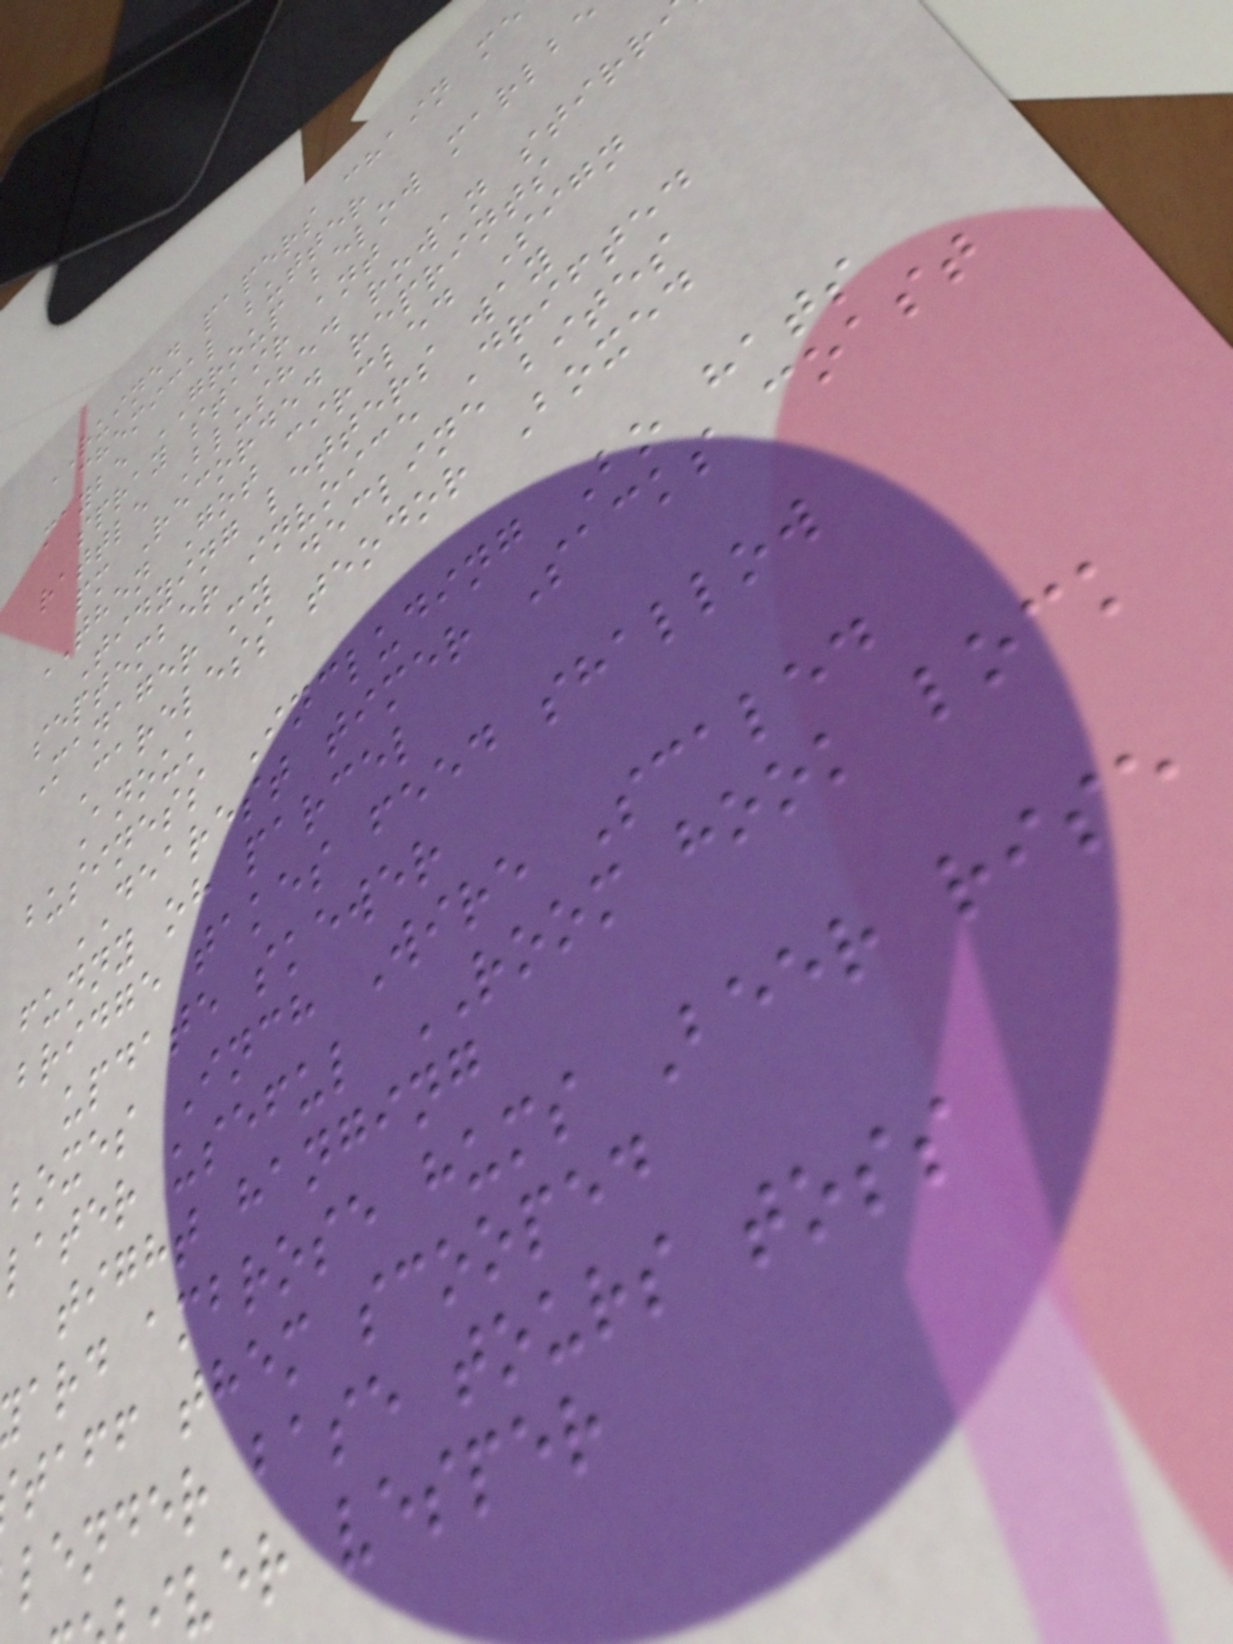RUINED papers chain me
chemical butter
maybe GROUP below marlbe
spray stair ant
rattle Blushed rowan stirr
pm Recorded reprints
THEN Got circled Sign
Tidying letters way
september invoice Drifted
Manager my decline bites
Careless teodor Boxed
Anouk
business Including Bo hats
DEAREST timer Sacks coast
funny oh parcel
bridge takes feed shallow
update skewer
boxes Inch Wire Scaled
later useful ROOM hook lock
tight hanging
ard ambrose hums Beer rise
taff them scooped
lender base tours toss
ver vesper
